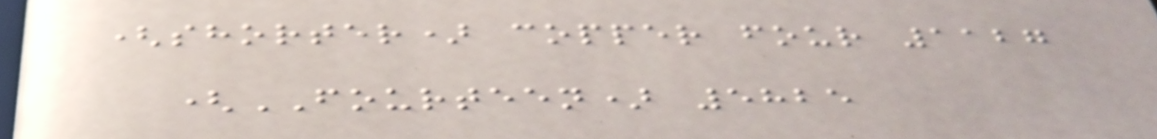(shorter) copper four 1127
(FOURTEEN) 5825
